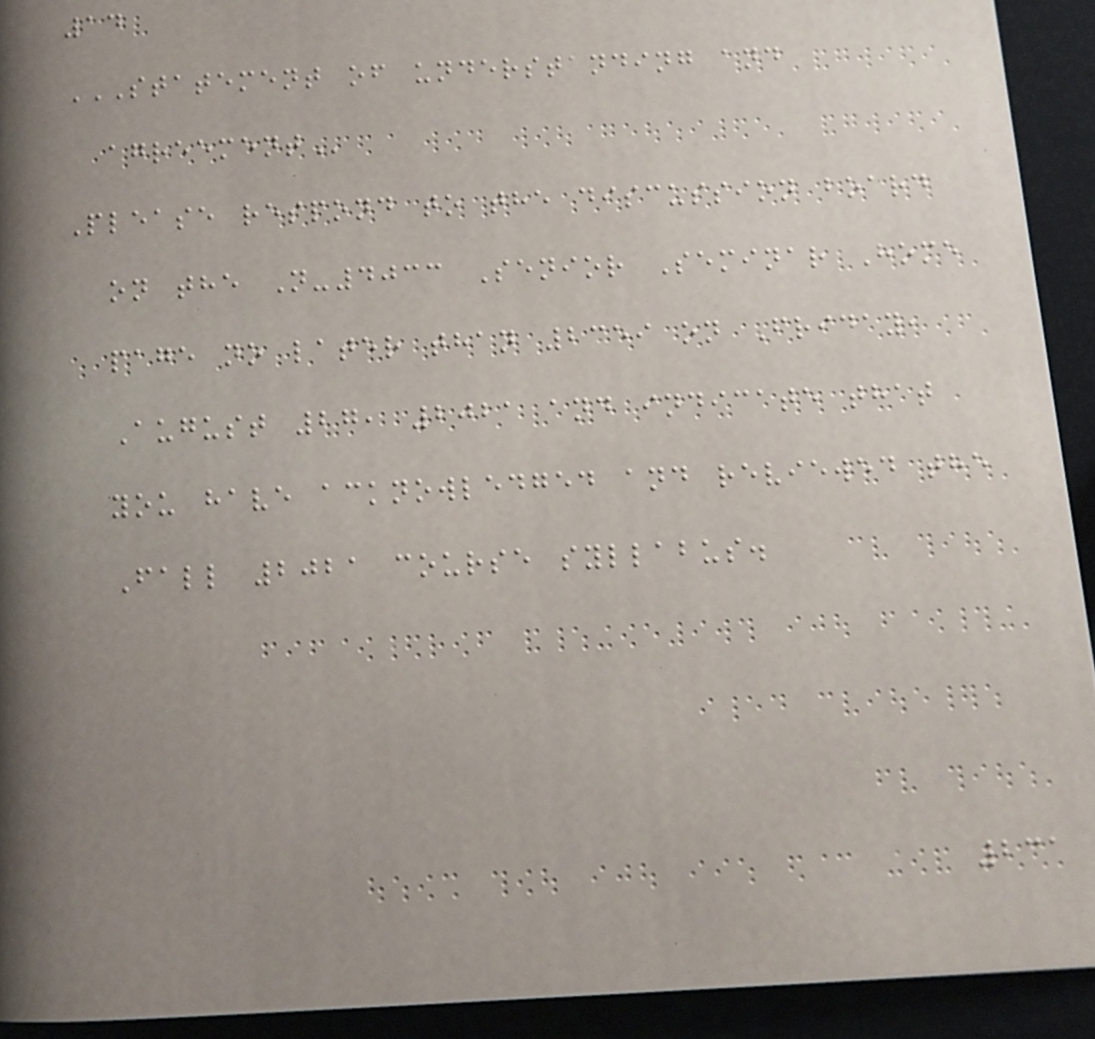14
STATEMENT OF UNDERSTANDING AND
AGREEMENT
Please respond to the discussion board
on the N-4033 Senior Seminar Home
page no later than 2359 on Friday,
August 27, 2021 and indicate that
you have acknowledged and reviewed the
Fall 2021 course syllabus.
231
